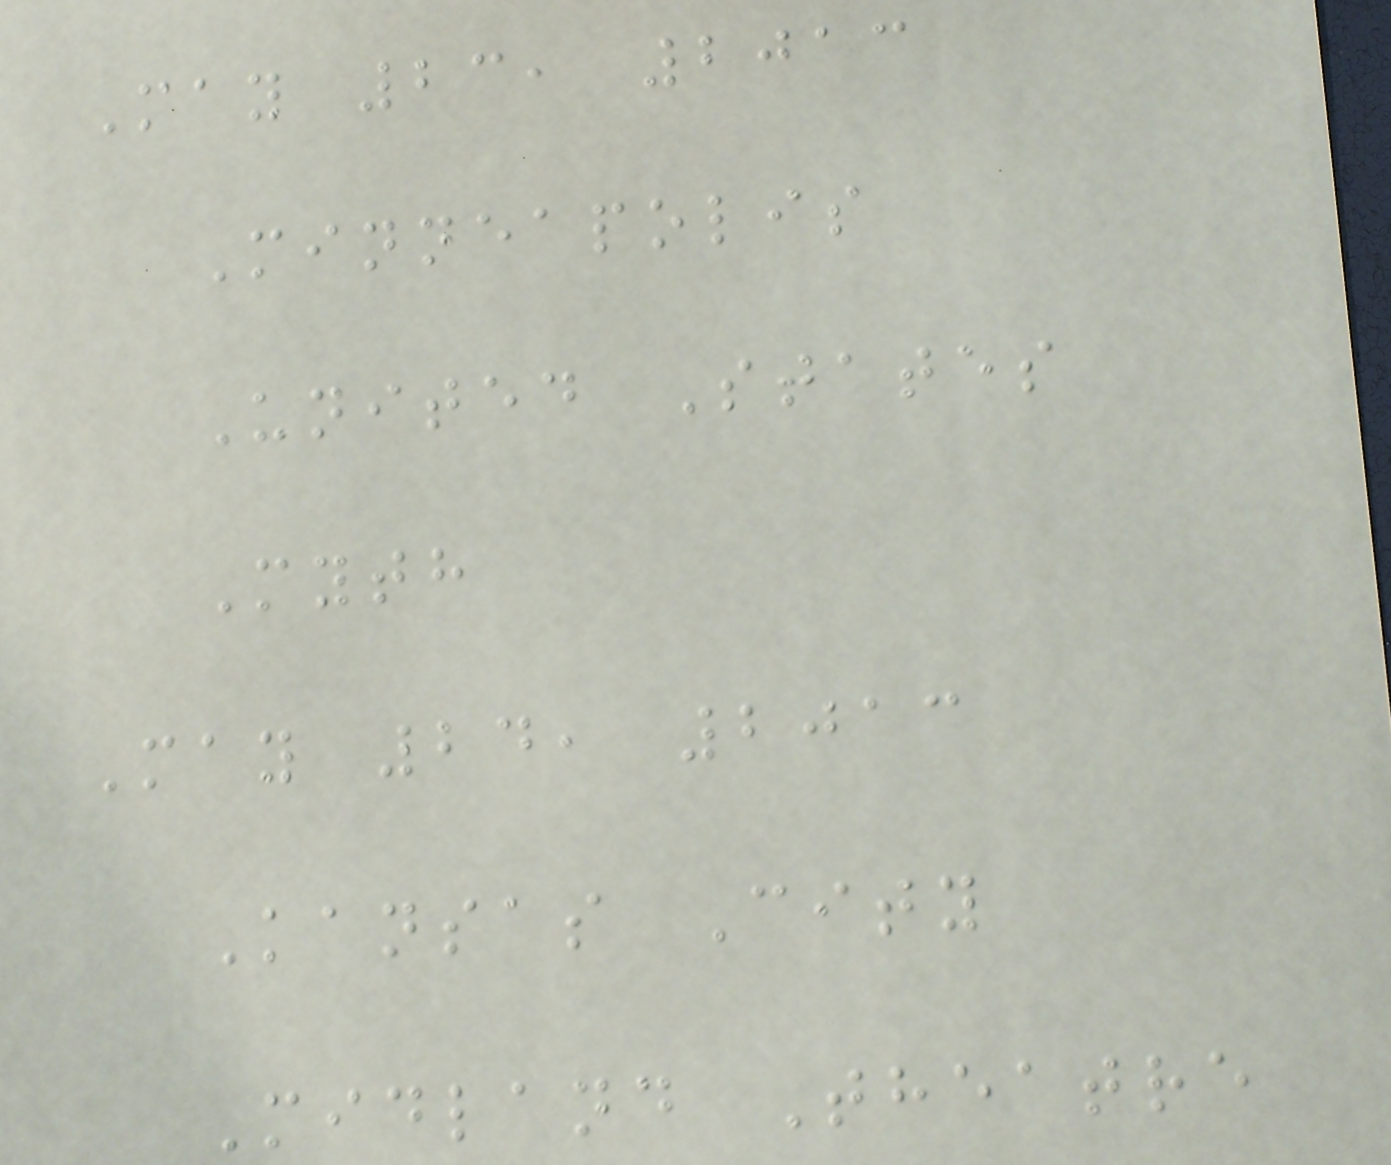May 23, 2013
Minneapolis
United States
Myth
May 24, 2013
Kansas City
Midland Theatre
